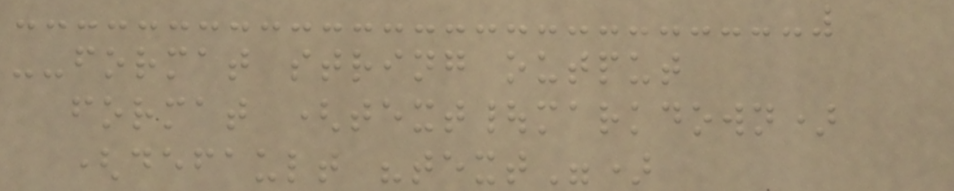--format string output
format (text|markdown)
(default "text")
